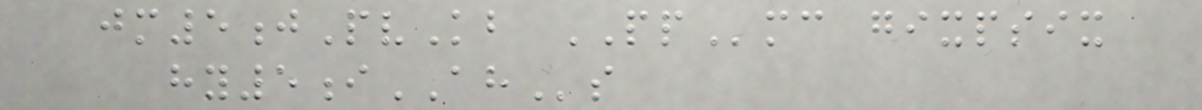jm5jPvKb PPmc gixpsix
hy5iAHs
